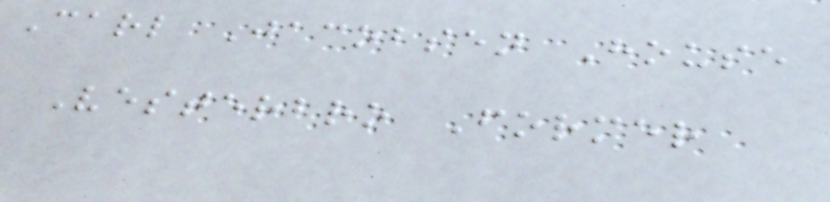Carl Jacobsen House
Vesterbro Former
